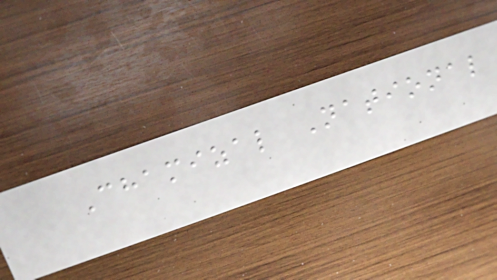Chamizal National
